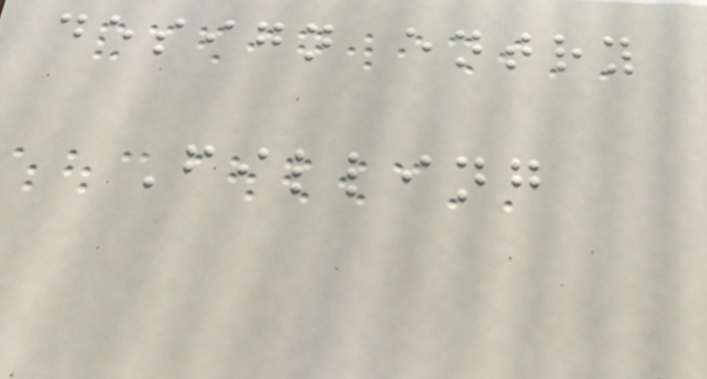design entry
Filling
